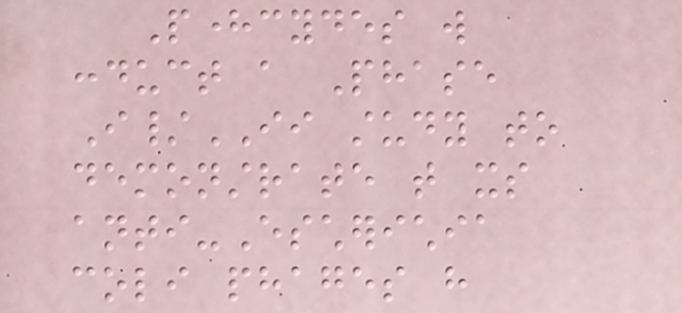Pherecydes will
conduct a Phase
I/II study to
demonstrate that its
anti-Escherichia
coli phages have
